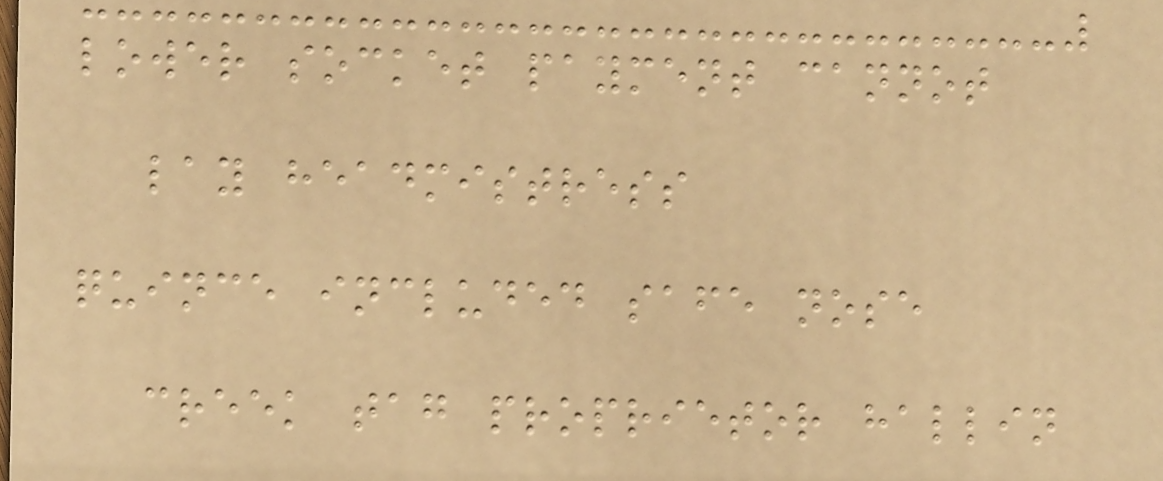lower socket payment cannot
lay headmistress
quince included safe nose
creek tag proprietor hallin
